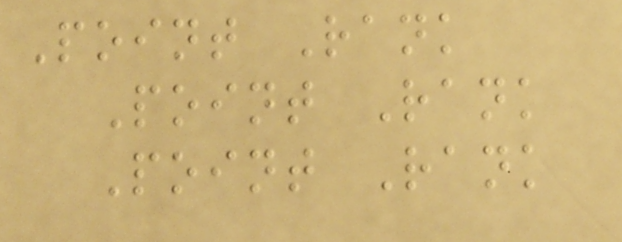Point Rank
Point Rank
Point Rank
